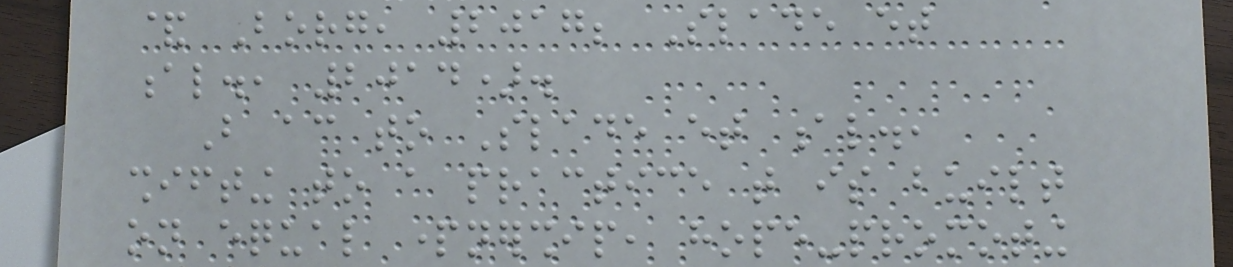& Borg, 2017; Slade et
al., 2014).
But according to Slade et al.,
shifting to a practice that is built
on equal partnership, hope-promoting
